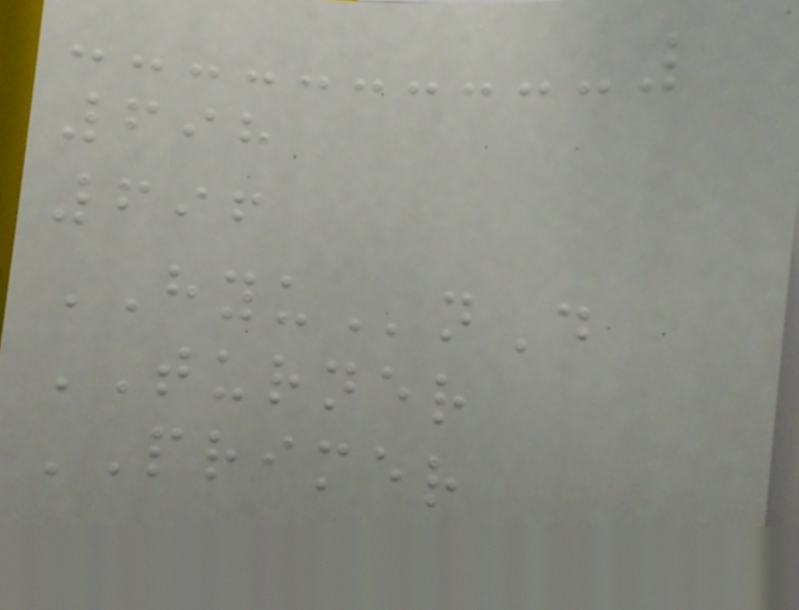698
696
HYUnD
TURNER
PRIMER
